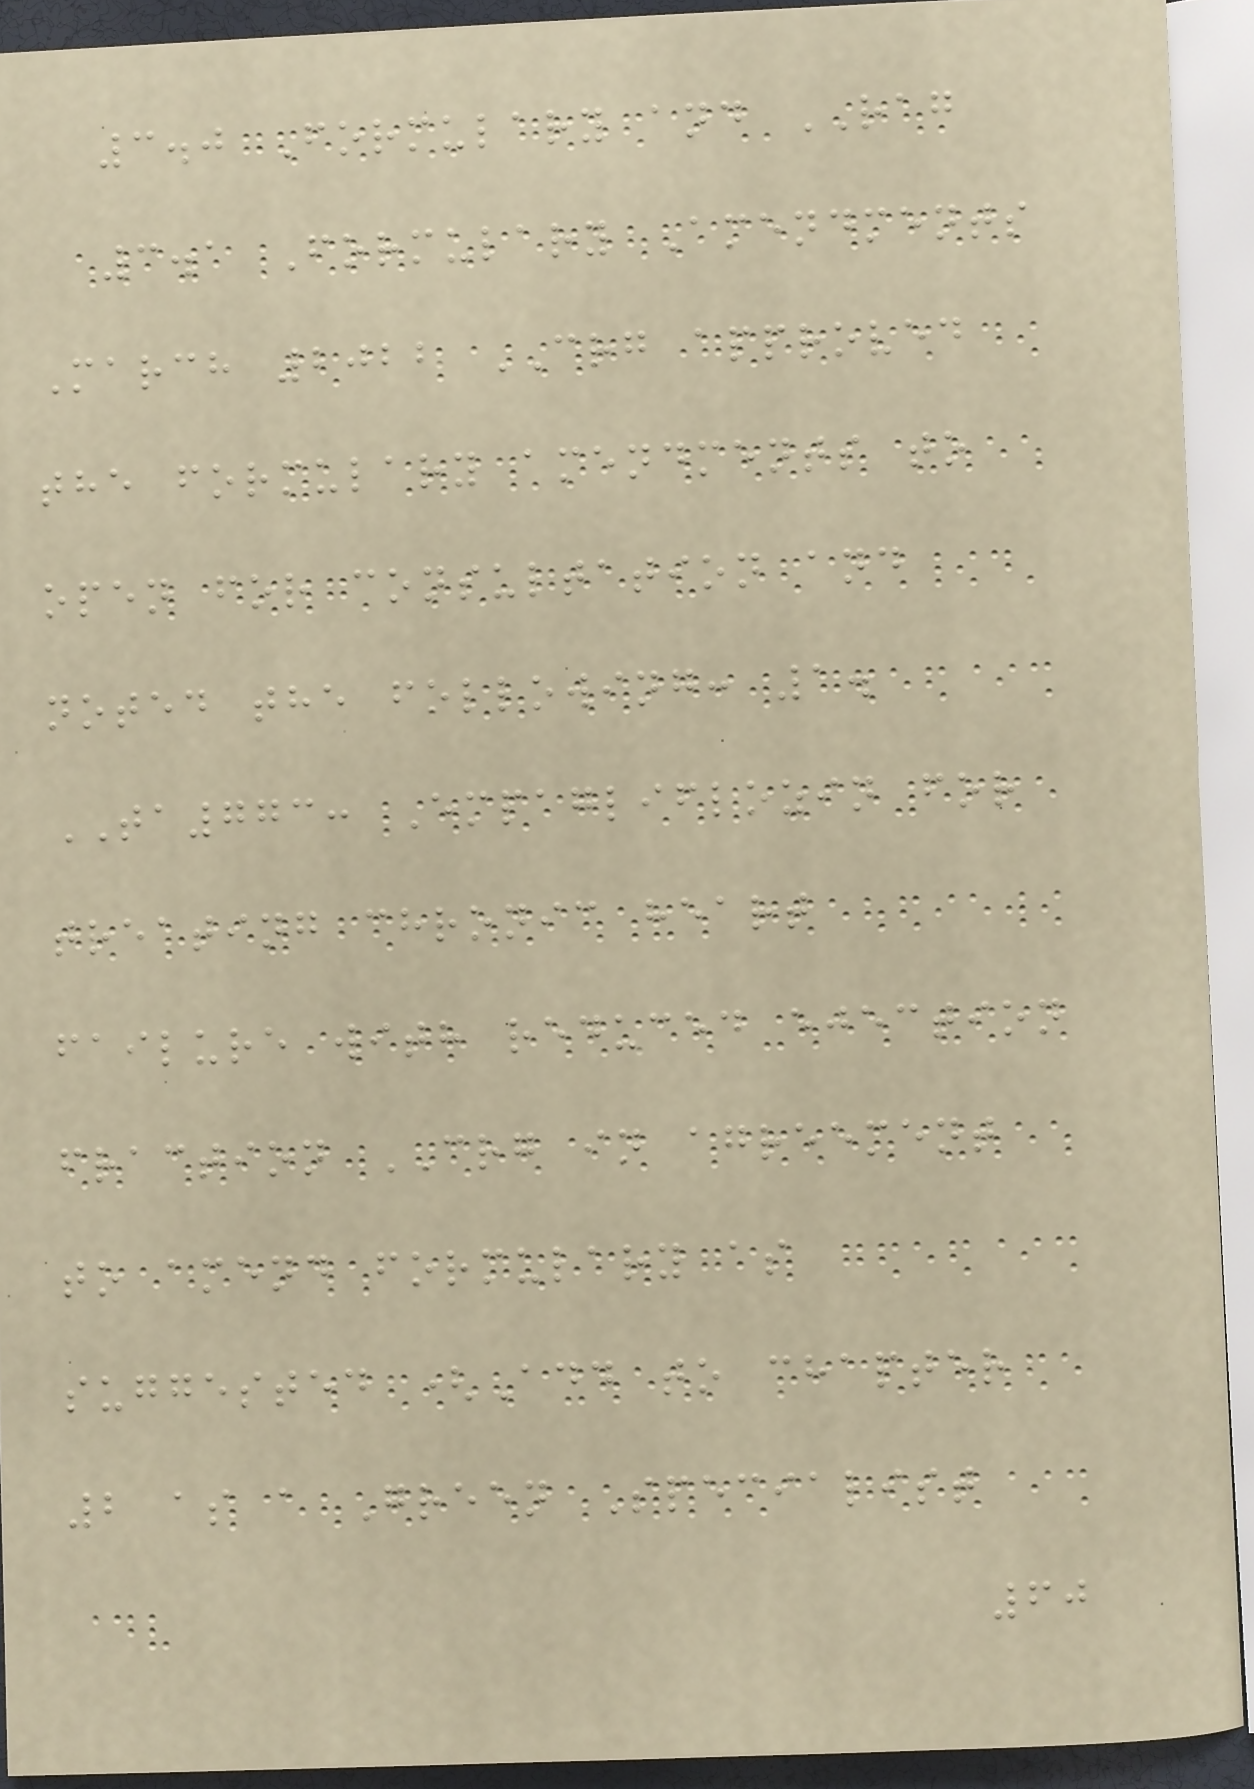3.0 Formulary and RAG
3.1 Formulary Amendments
March 2022 CRG approved
the formulary amendments to
open for consultation and
noted the following: 1.
TA773: Empagliflozin for
treating chronic heart
failure with reduced ejection
fraction CRG in agreement
to amend formulary as
suggested (Add to chapter
2 as a Green Specialist
60
